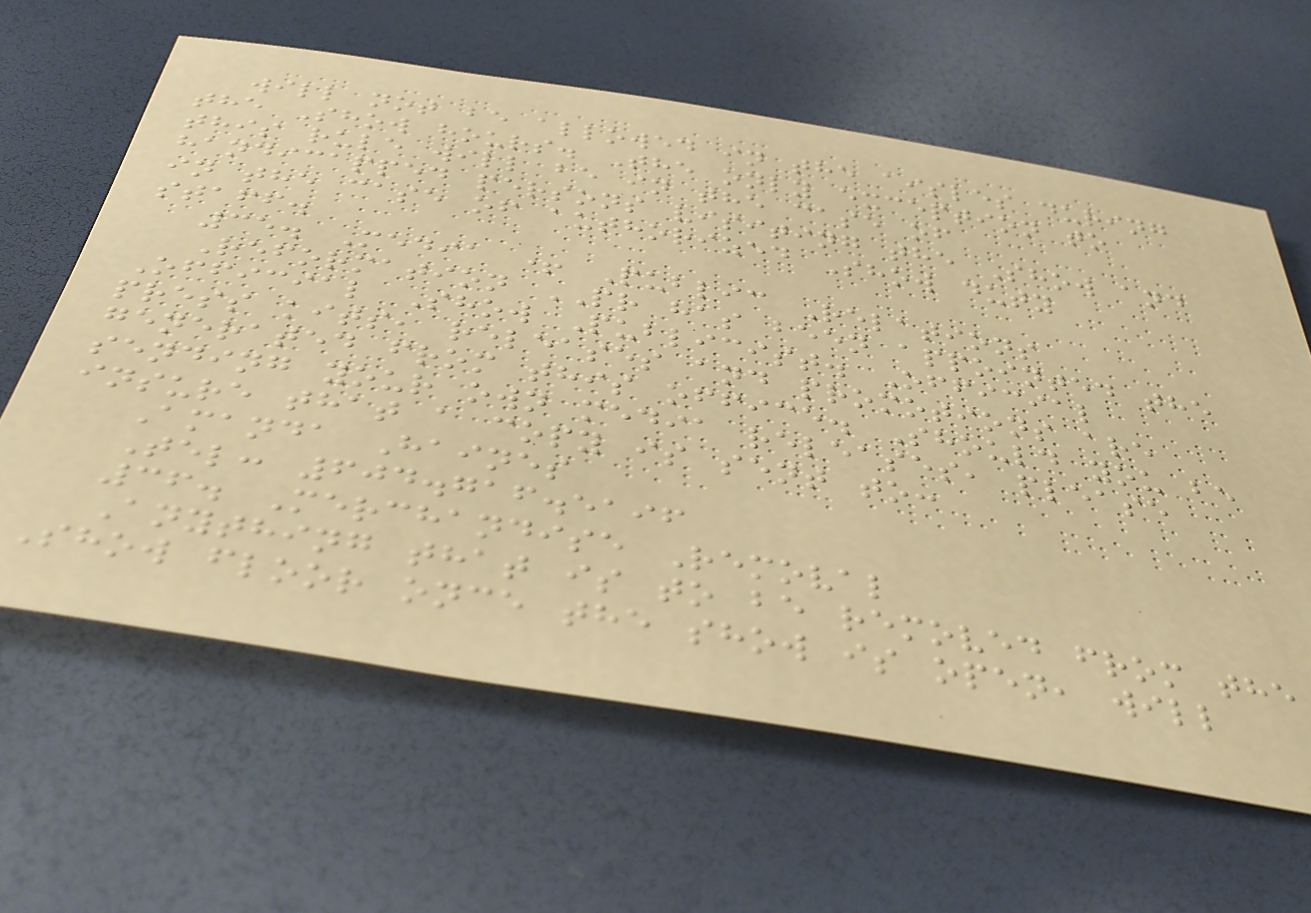will not be allowed in the aisles during
the Show hours. The only exception to
this rule will be in the case of
handicapped persons visiting the Show and
in the case of authorized Show duty
staff.
35. Media + Public Relations
Reformation PR has been appointed the
Official Show Publicist. Official
press kits, releases and promotions are
generated from this office. Should you be
sending your own media releases, please
insure that a copy is sent to:
Amanda Haines
Tel: 604.716.5196
36. Merchandise Removal
Anything that is to be removed from the
Show floor once the show is open, will
